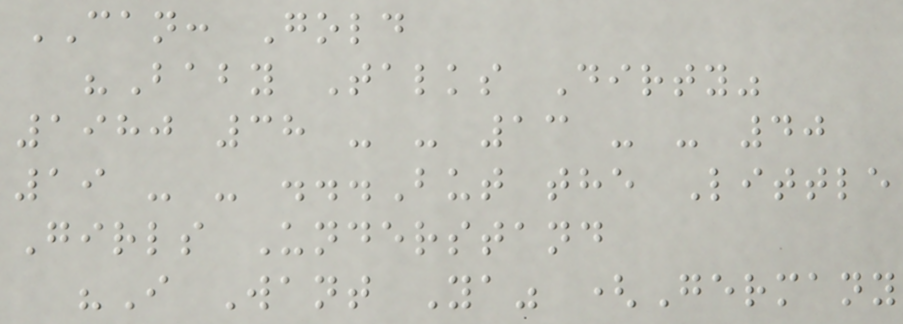CAN: Gold
"Baby Talks Dirty"
1980 38 - - 13 - - 40
19 - - ...But the Little
Girls Understand
"I Want Ya" (Germany
